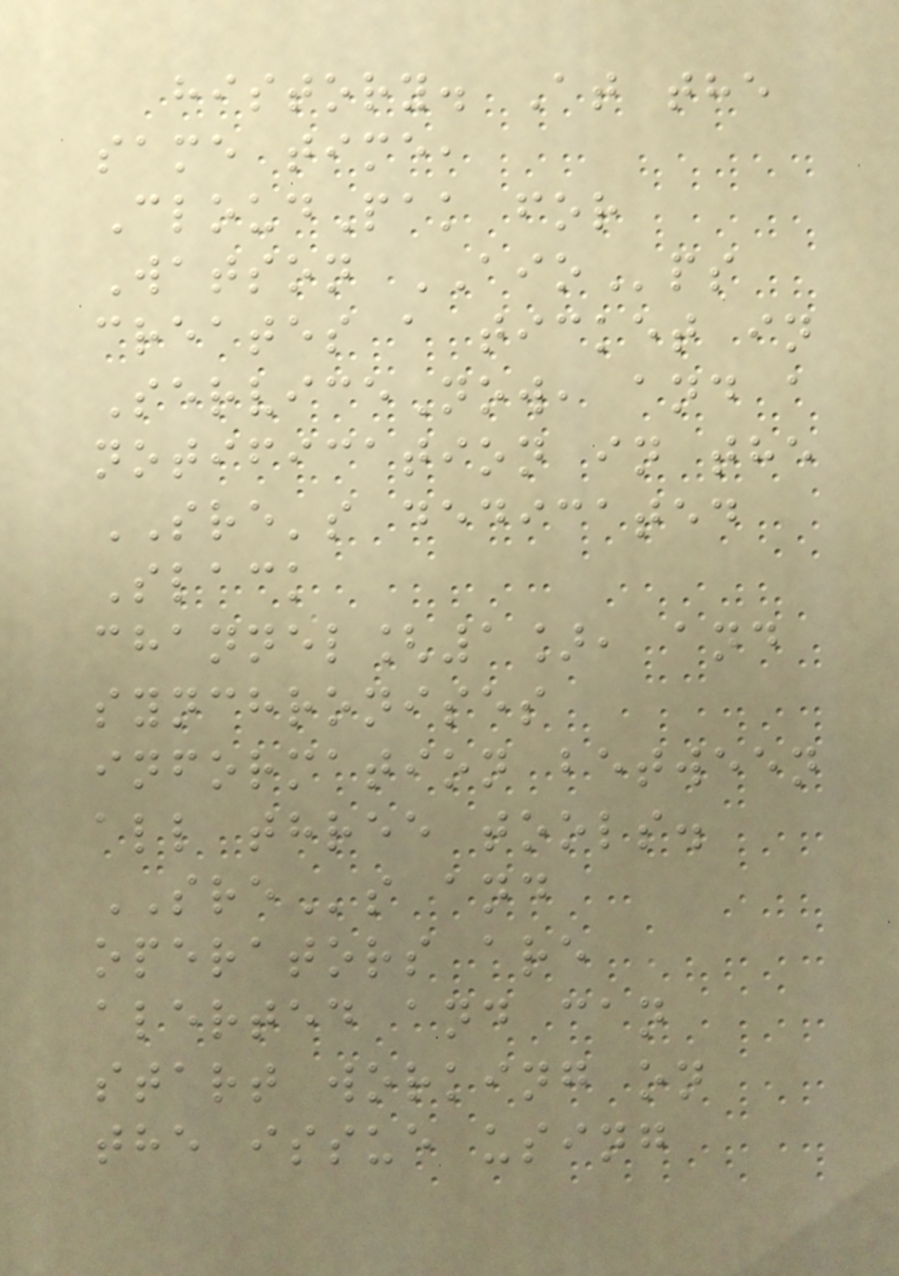history. At the
same time,
CloudPak for
Watson AIOps
creates a ticket in
ServiceNow, and a
notification in the
SRE's dedicated
Slack
channel[1], and
synchronises
information between
all three tools.
SREs and
operators are
alerted and can
start working on
the issue using
